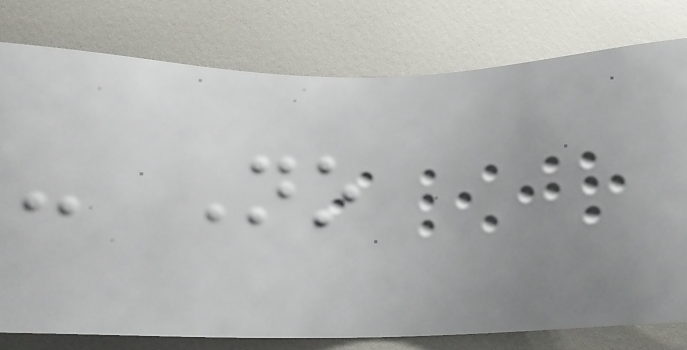- No
